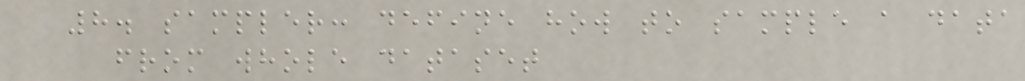8. sampler: define how to sample a data
from whole dataset
